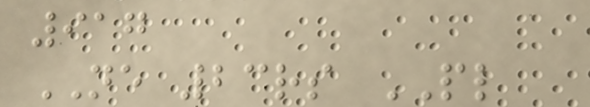917
NE 23rs PL
